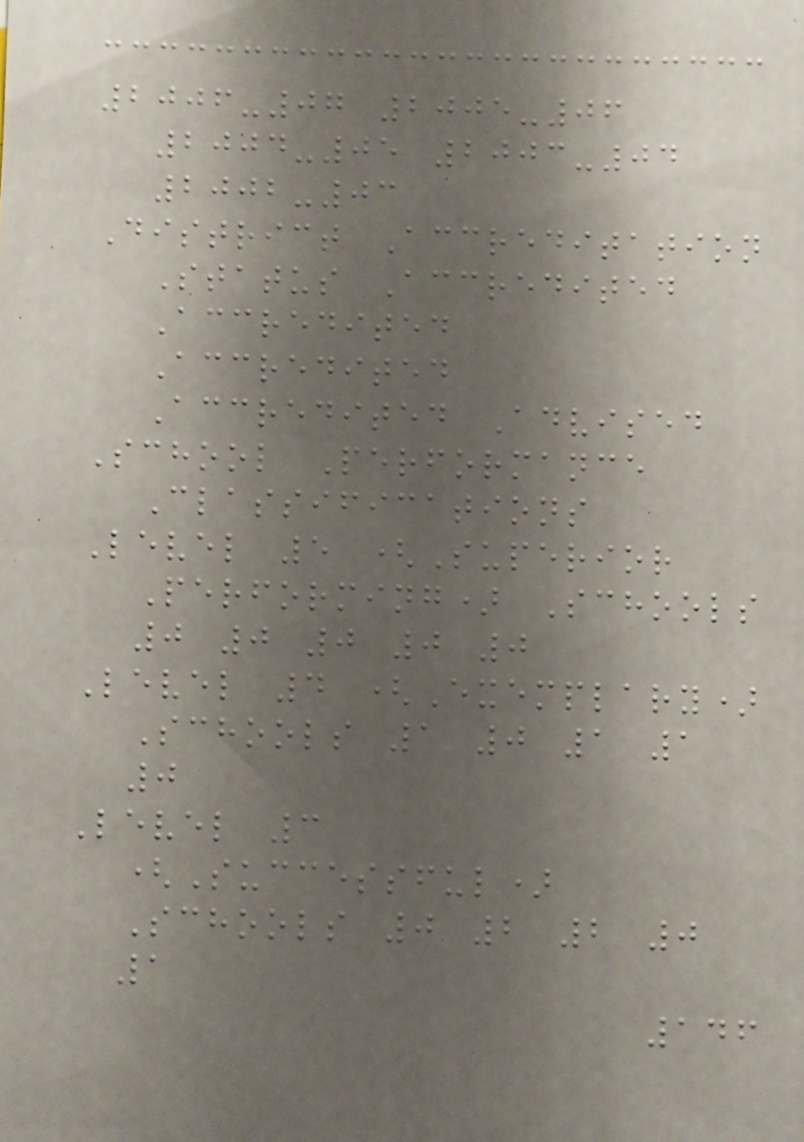2006-07 2005-06
2004-05 2003-04
2002-03
District Accreditation
Status Accredited
Accredited
Accredited
Accredited Advised
School Performance
Classifications
Level 5 (Superior
Performing) Schools
0 0 0 0 0
Level 4 (Exemplary)
Schools 1 0 1 1
0
Level 3
(Successful)
Schools 0 2 2 0
1
146
